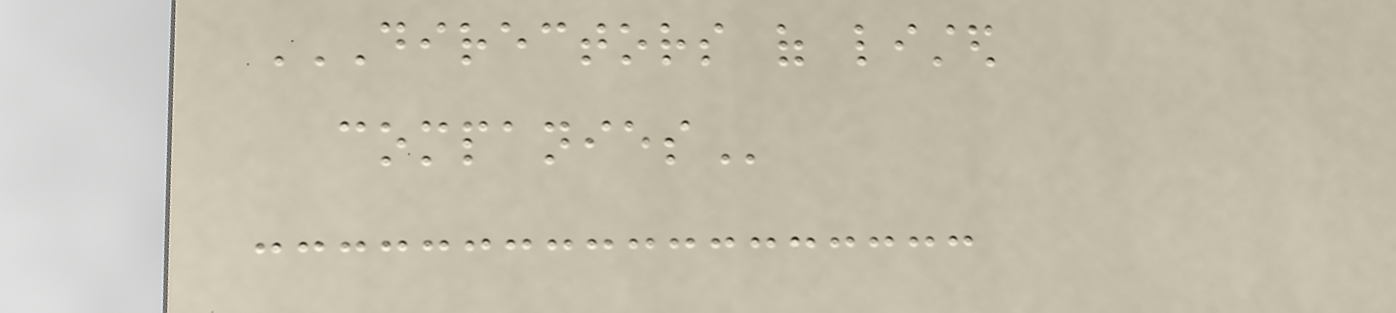DIRECTORS OF LISTED
COMPANIES
